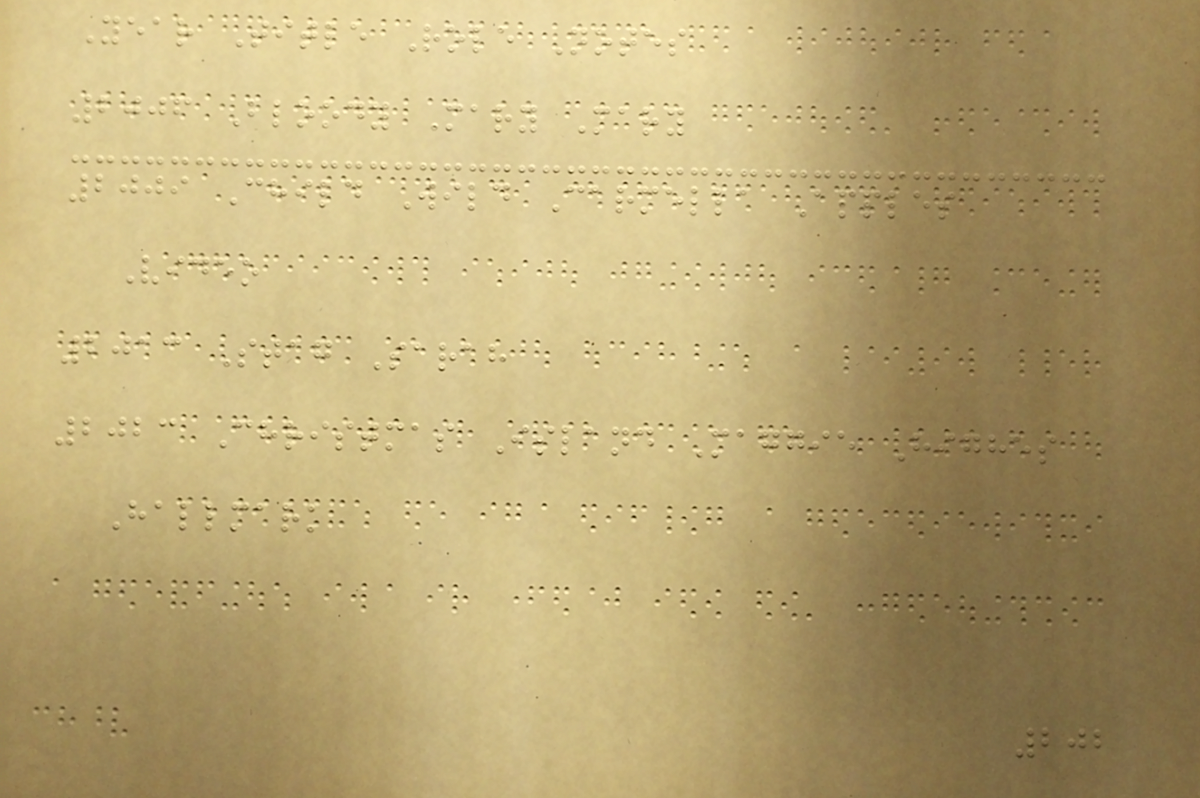Year Title Role Notes
2006 Bloody Mary Mary
2009 Child Wild Carmella Apples
Video
2013 Stag Sarah
2023 Christmas Island Maggie Highes
Hallmark
202
